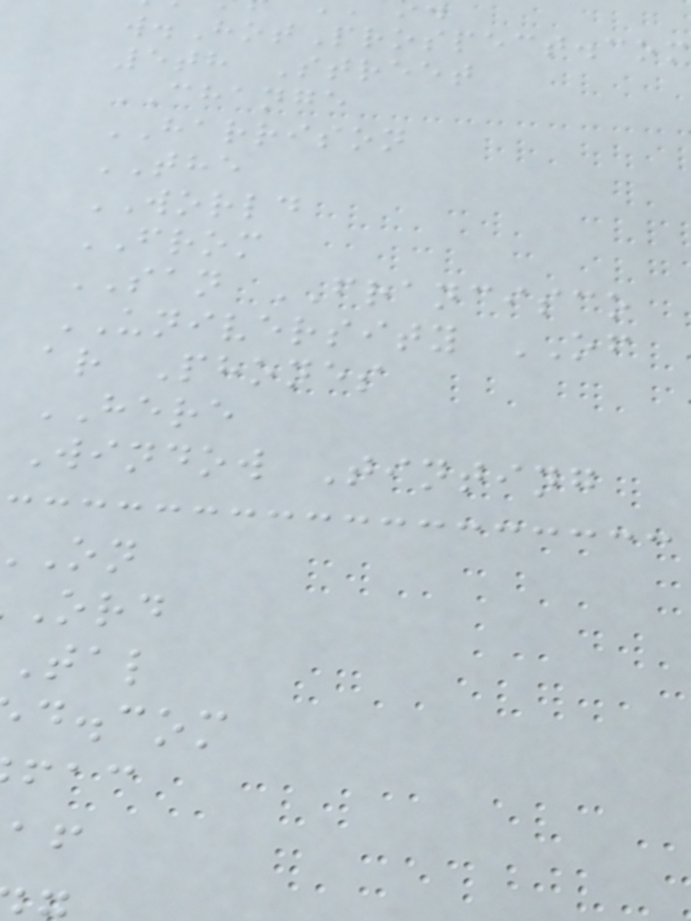w.HotProspect.com
5th Street
CHANGE
HARRISON
THE
WORLD
FROM
SAN FRANCISCO
UNIVERSITY OF
ar Phones
HERE
Window Tinting
d.com
